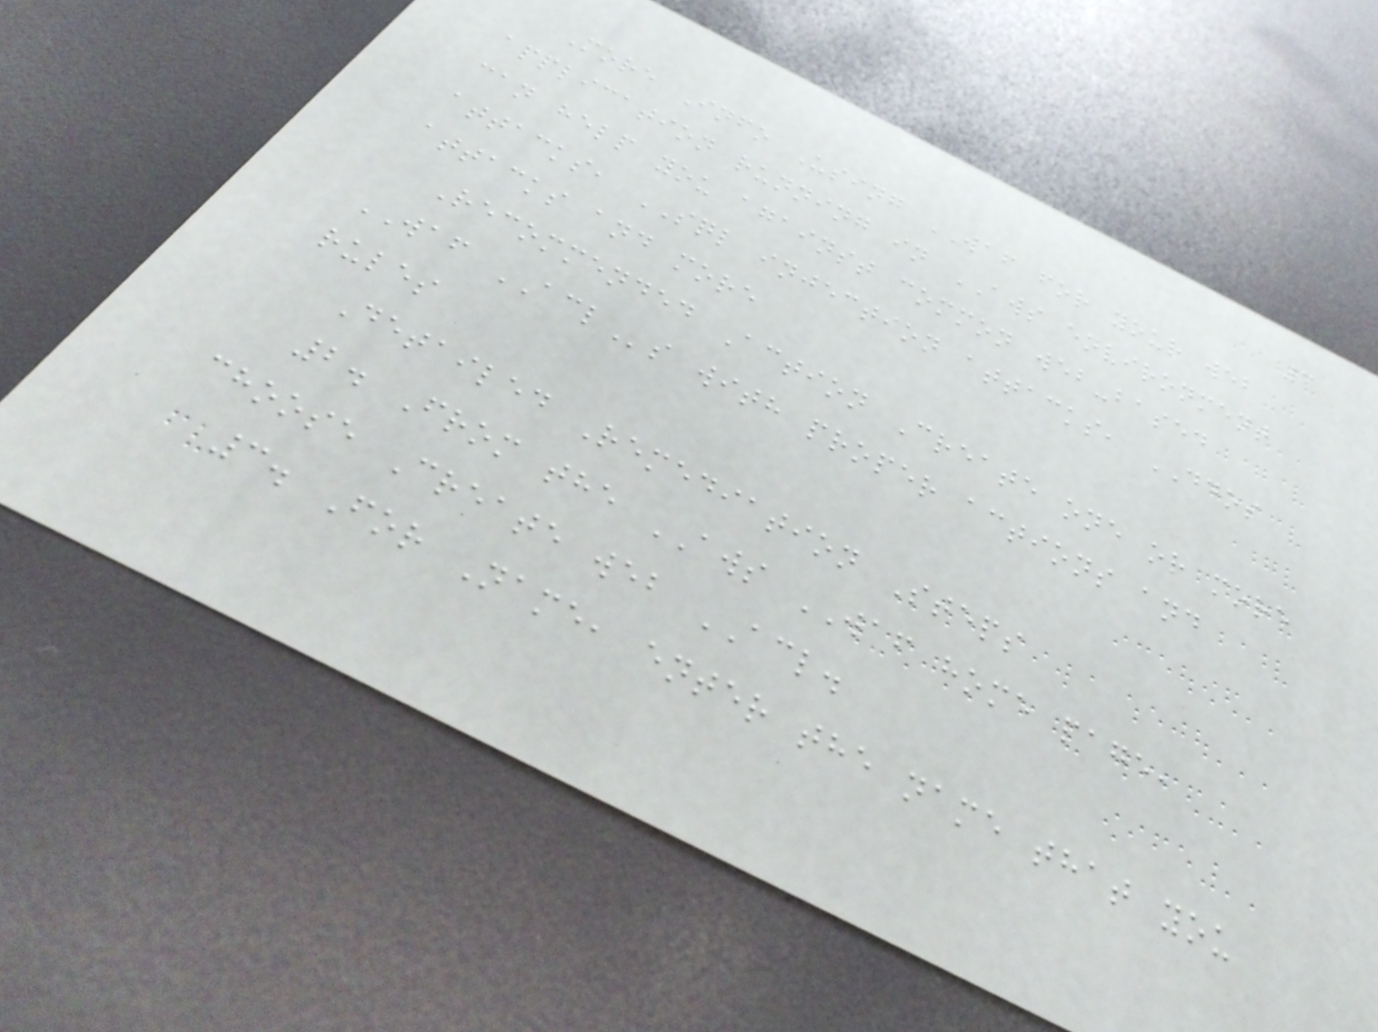3
More Info Using WAF for your web
application running in AWS environment
can help you against common web-based
attacks, SQL injection attacks, DDOS
attacks and more
Recommended Action Create one or more
WAF ACLs with proper actions and
rules
Detailed Remediation Steps
2. From the AWS WAF home page,
choose Create web ACL.
3. For Name, enter the name that you
